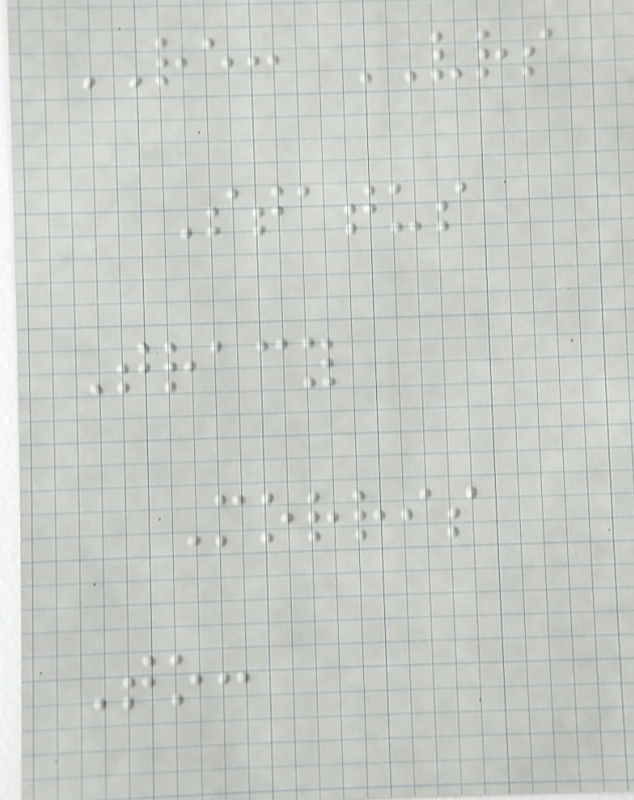RE: VRS
Status
Tracy
Morris
To:
